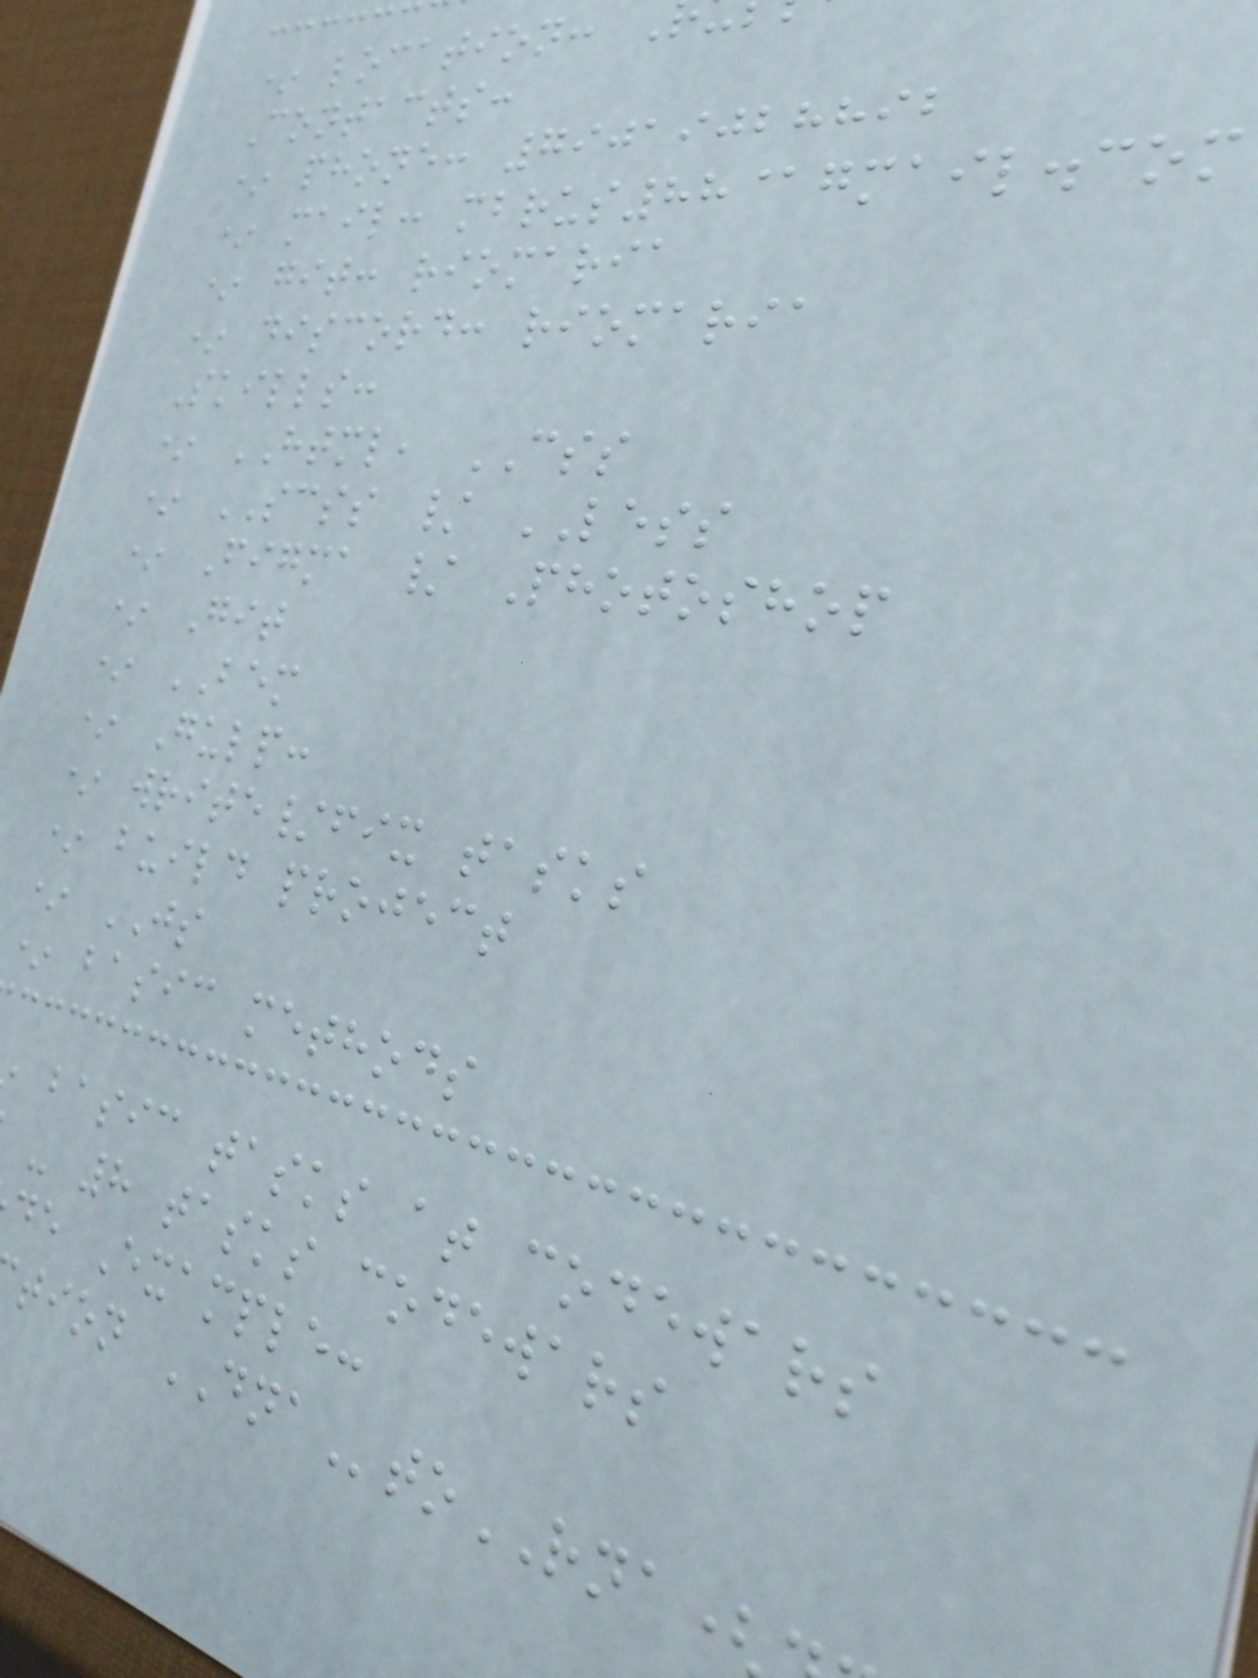* location:
Contacts:
* phone: 79019028892
* mail: mbrus88@gmail.com
* git: riomaria
* discord: riomaria
Skills:
* HTML, CSS
* SCSS / LESS
* Figma / Photoshop
* Git
* BEM
* Gulp:
* write/fix tasks
* build project
* JS
* basic methods
basic tasks at codewars
- 8 tasks codewars
de Example:
tion DNAtoRNA
